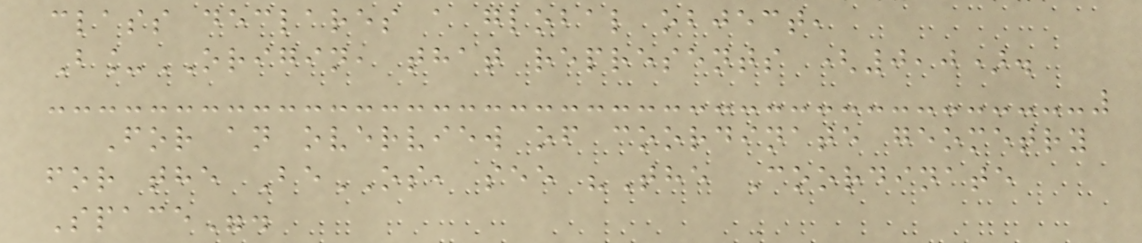class declares a global object,
B_ORIGIN, that represents (0,0).
For an overview of coordinate geometry
for the BeOS, see "The Coordinate
Space".
